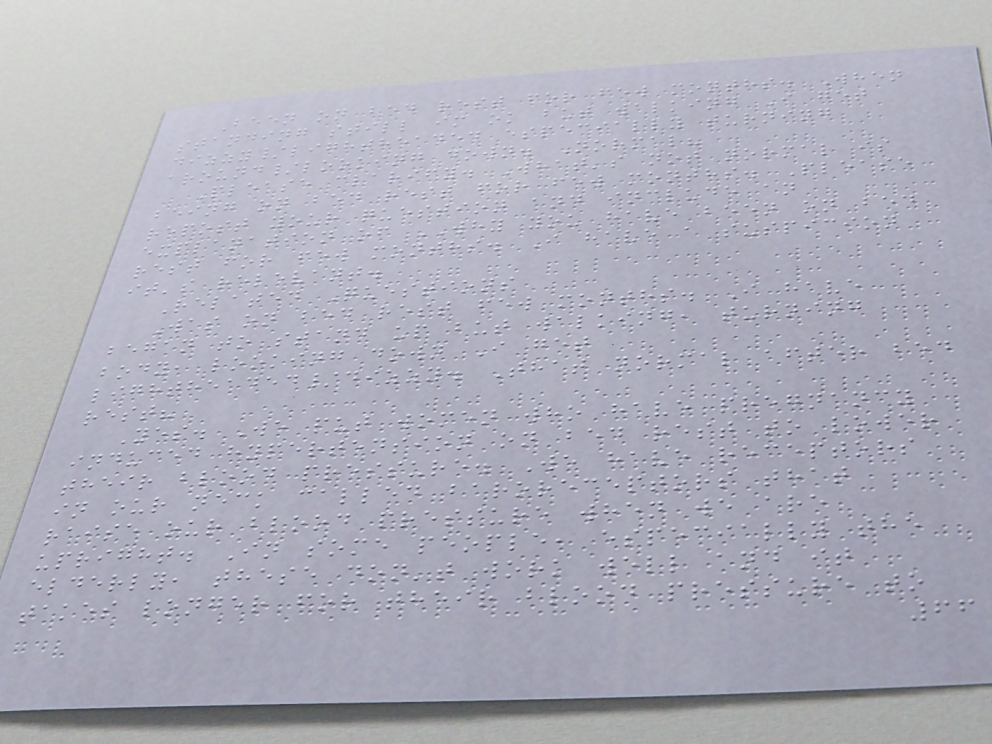Been on bed rest for few months. When
standing still im ok but walking I get
dizzy/lightheaded especially turning
around/looking down. Normal?
Please clarify. What's not normal is
being on bed rest for few months. Please
repost your question and include an
explanation of WHY you have been on bed
rest for few months. I have a suspicion
it's relevant.
Related Questions
Was on bed rest few months. I have
began to stand up but walking, turning
body, looking down I get
lightheaded/dizzy. That normal after bed
rest?
Yes. We put women who have pregnancy
induced hypertension on bed rest to lower
their blood pressure. We have receptors
in our neck called baroreceptors that
raise our blood pressure when we are
upright. In some people, especially the
elderly, these don't work well and it
takes longer for their blood pressure to
66
